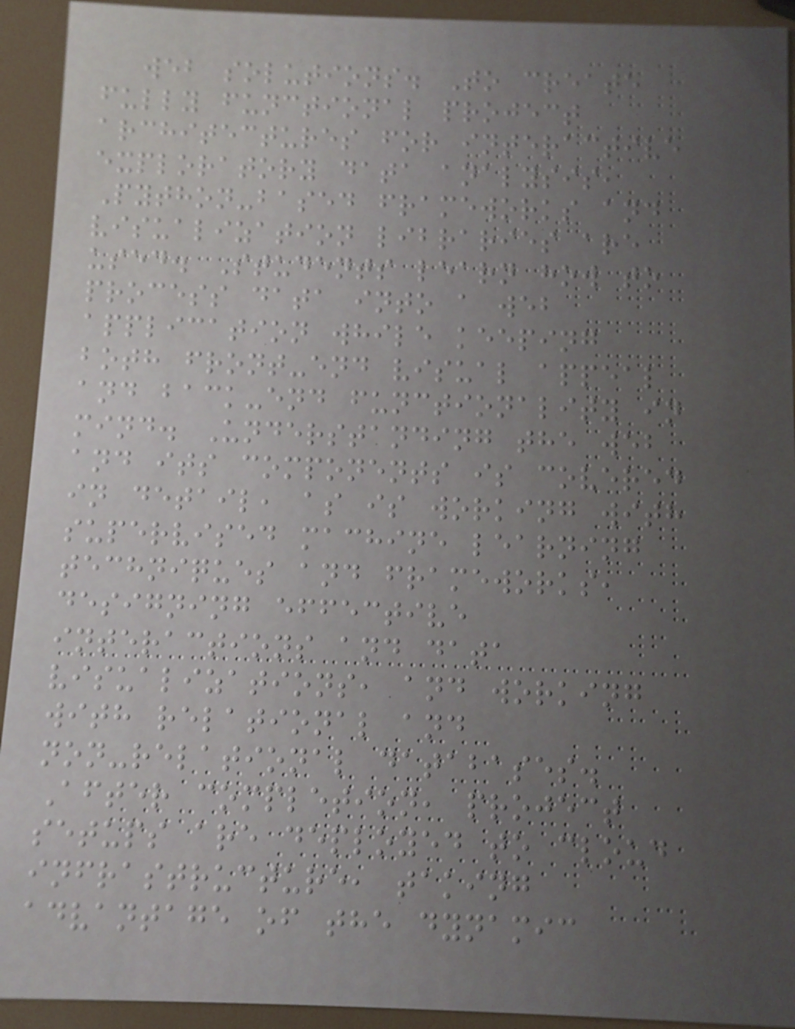web solutions. To create
fully functional project
architectures for interactive
exploratory data analysis,
Python-based frameworks and
visualization libraries are
used. Students learn how to
process data into a web
application while keeping
both front-end visual appeal
and back-end functionality in
mind. Understanding the web
and its components is covered
in detail, as is working with
supervised machine learning
techniques and frameworks,
designing effective
interactions and data
visualizations, and working
with relational and
non-relational databases.
After completion, project
setups are deployed to cloud
infrastructure, taking
advantage of the dynamic
